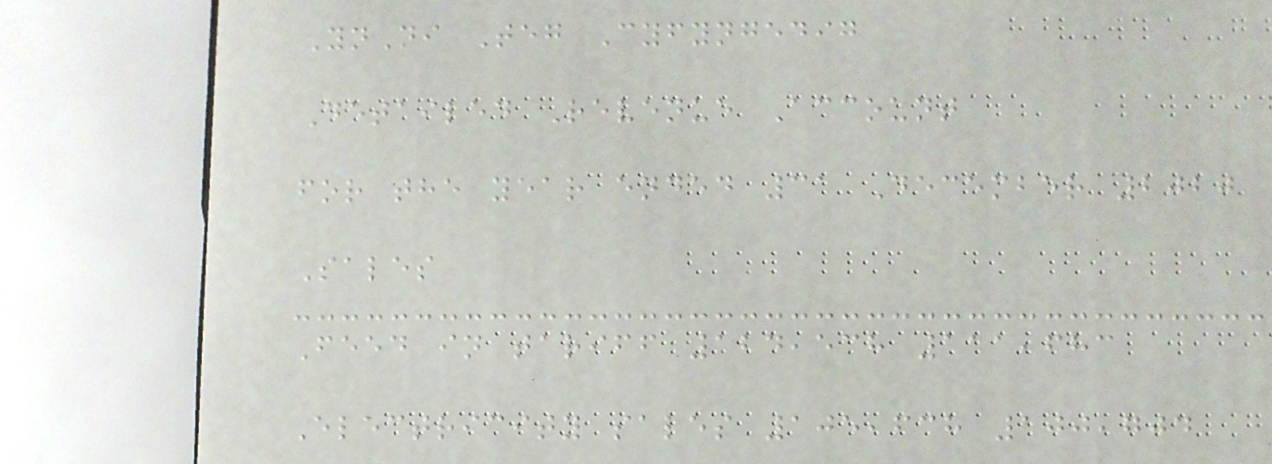YnNi Teg Cyfyngedig
Detailed Revenue Account
for the year ended 31 December 2020
Sales
Feed in tariff 124,538 111,683
Electricity sales 105,638 100,704
